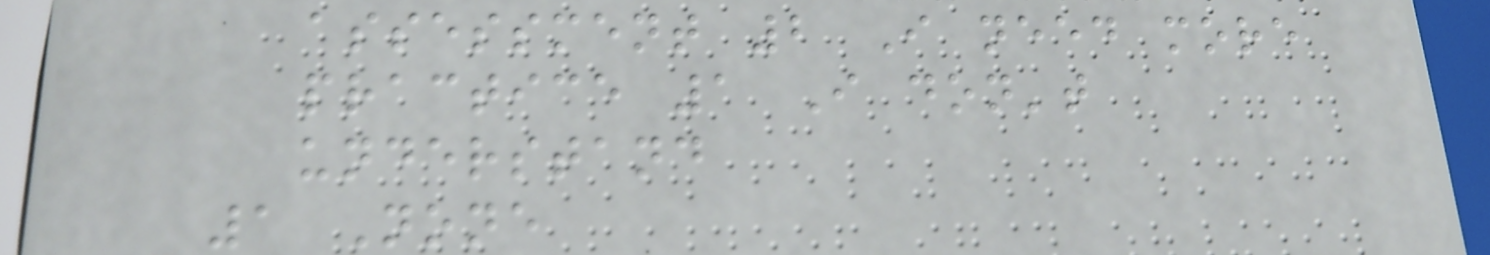assessment 2 I need more
practice 1 I don't
understand
1 None
